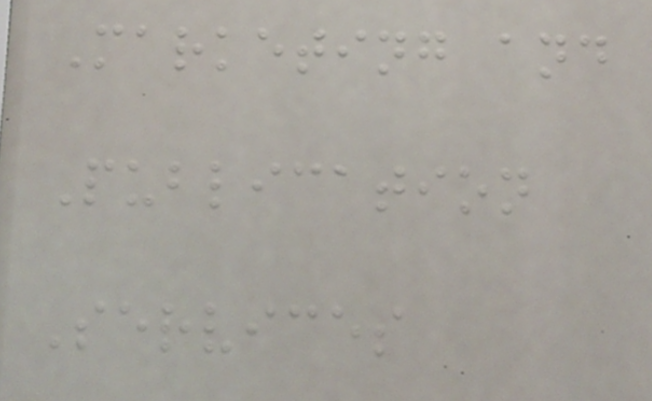Marketing and
Publication
Services
